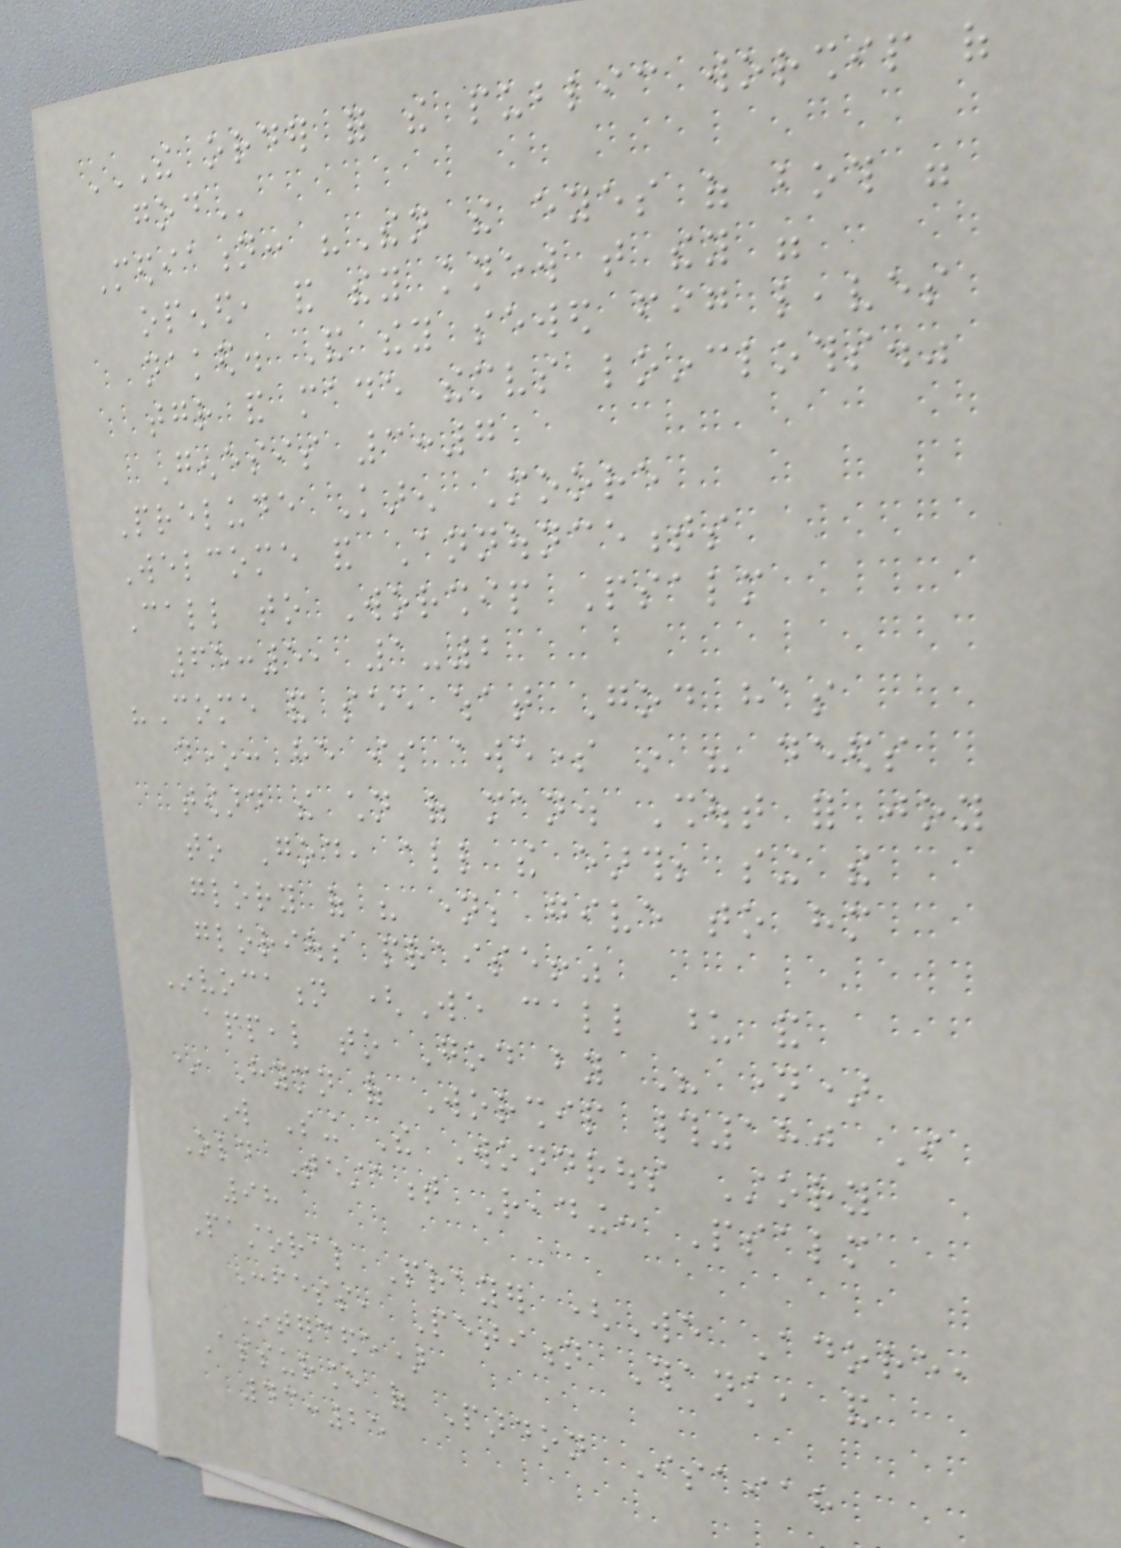THE ORDER FOR THE PUBLIC WORSHIP OF
GOD
Mediation: "Then the eyes of both were
opened, and they knew that they were
naked. And they sewed fig leaves
together and made themselves loincloths."
Genesis 3:7
Prelude Karen Moore
Welcome and Announcements
Call to Worship Psalm
65:5, 1-2
"Come and see what God has
done: he is awesome in his deeds
toward the children of man. Shout for joy
to God, all the earth; sing the
glory of his name; give to him
glorious praise!"
Invocation (We call upon and
appeal to God by His name)
* Hymn of Worship #180 I
Will Sing The Wondrous Story
Old Testament Reading: Psalm
98
Pastoral Prayer (We Adore,
Confess, Petition Thank, and
Intercede)
Assurance of Pardon Isaiah
43:25
